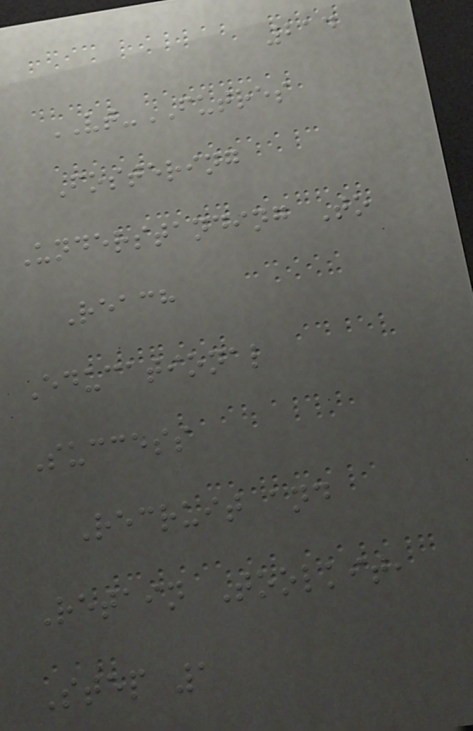214
VT-FUTRES
Fostering
Understanding To
Reach
Educational
Success
Recruit and
Retain Toolkit,
Step 1
